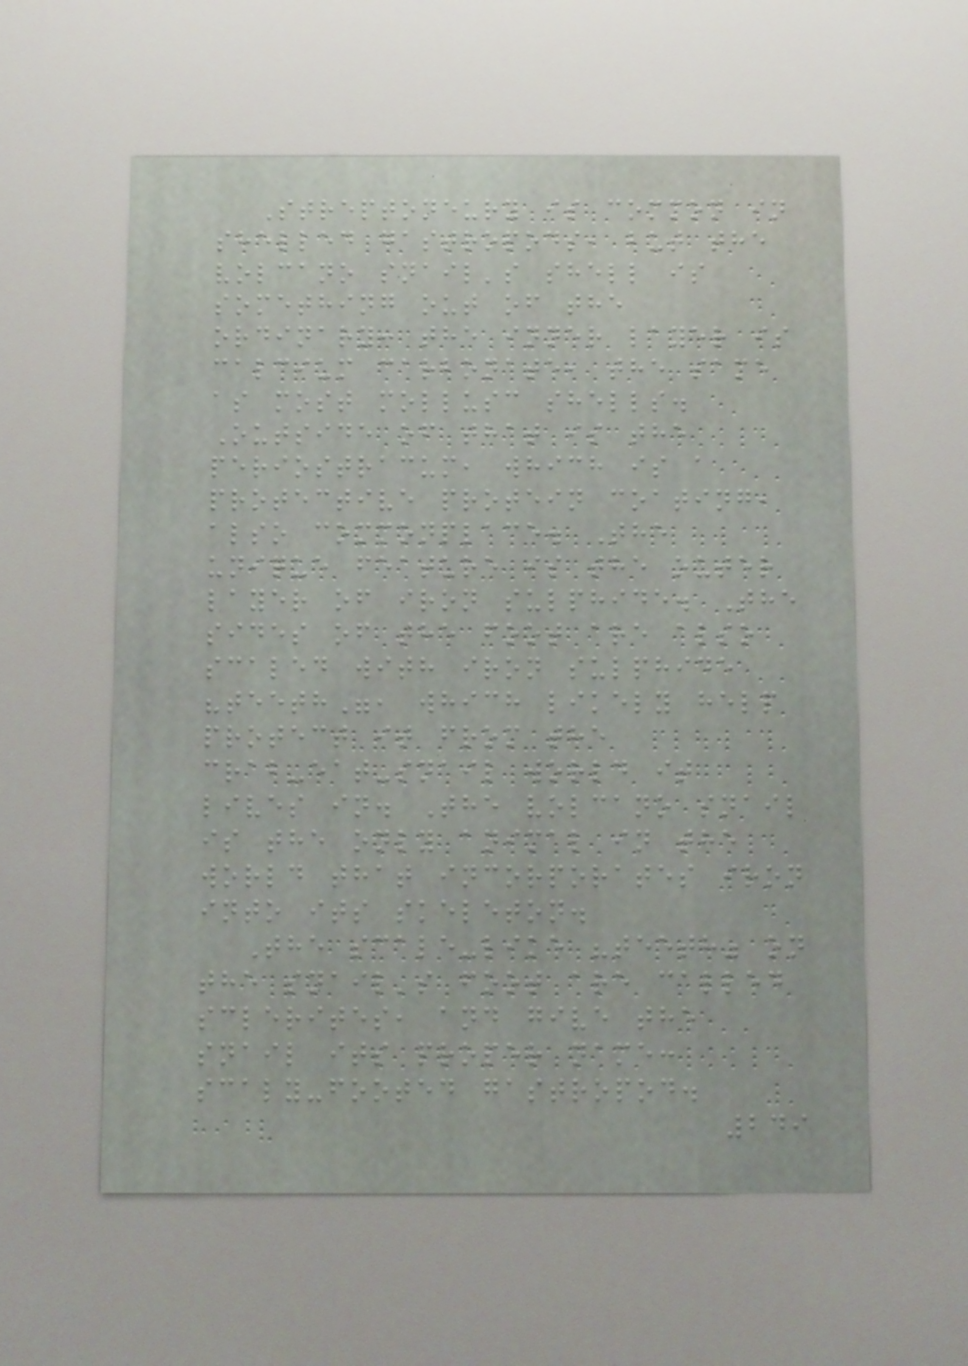Streptoneury is common in
shelled gastropods, but the
volcano snail's shell is
something out of the
ordinary: the inner layer is
calcium carbonate, the same
as most mollusc shells.
Outside of that is the
periostracum, which is a
protective protein coating,
also commonplace. The
unique feature is the outer
layer of iron sulphide. The
sides of the foot are also
scaled with iron sulphide
"teeth", which likely help
protect it from the
crab-eat-snail world it
lives in. The volcano snail
is the only animal in the
world that incorporates iron
into its skeleton.
The scale-like "teeth" on
the snail's foot are called
sclerites, and give the
snail its proper name:
scaly-footed gastropod.
249
